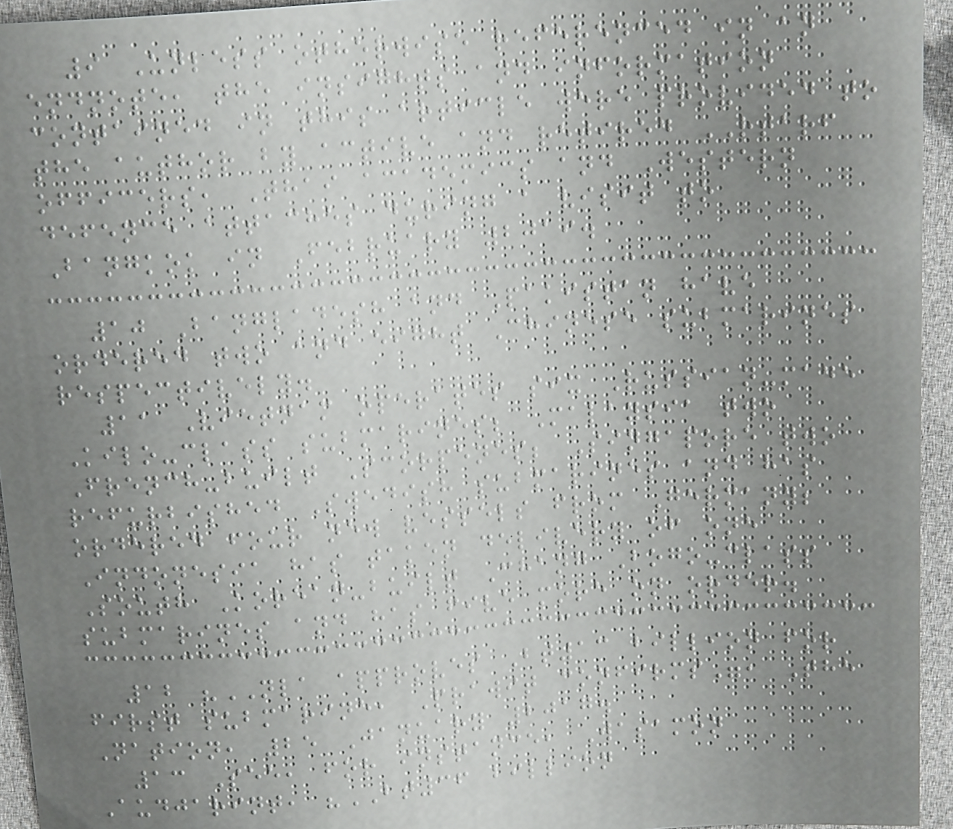9 Unless otherwise referenced in an
endnote, the insights and information
contained in this article were provided to
the author by active and retired RTARF
officers, Thai academics and Western
defence attaches during a visit to
Bangkok in February 2019.
10 Bangladesh and Pakistan have
ordered two and eight Chinese submarines
respectively.
11 Vietnam operates six Russian-made
Kilo-class submarines; Malaysia two
French-built Scorpenes; Singapore two
refurbished Swedish submarines and has
ordered four new vessels from Germany;
Indonesia has taken delivery of one
South Korean-built Chang Bogo-class
submarines and has five more on order.
12 "NLA approves Bt13 billion for
first submarine, Prawit confirms", The
Nation, 25 January 2017.
13 See, for instance, Wasamon
Audjarint, "BT36 billion
